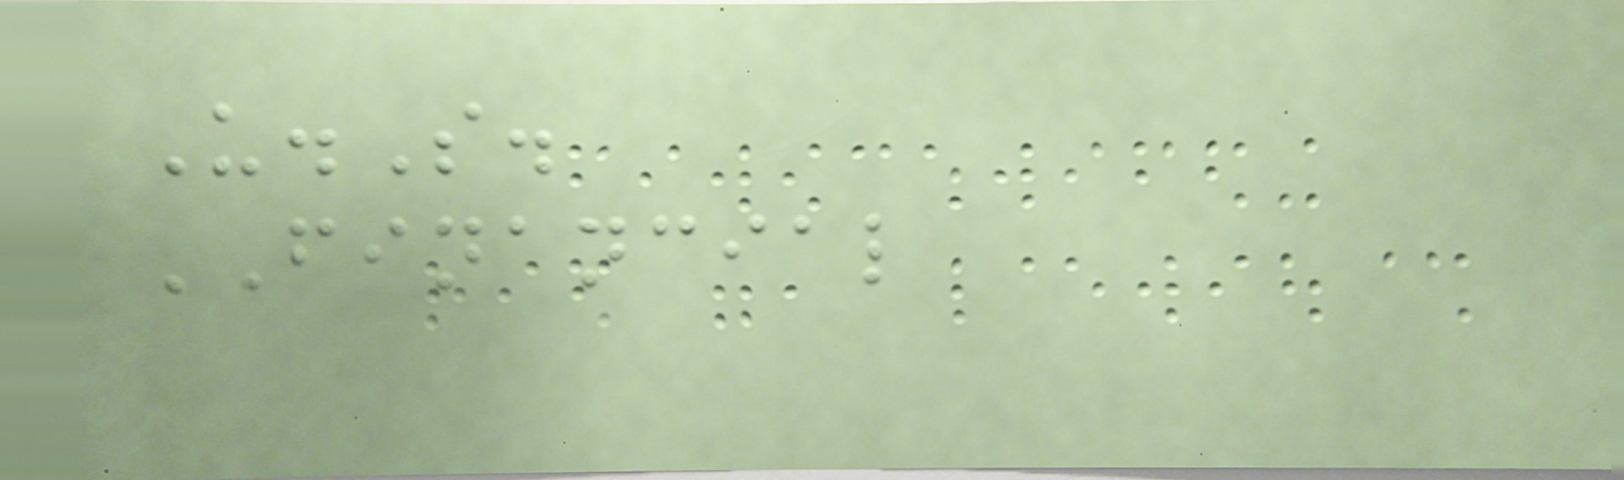U.S.
FINANCIAL
